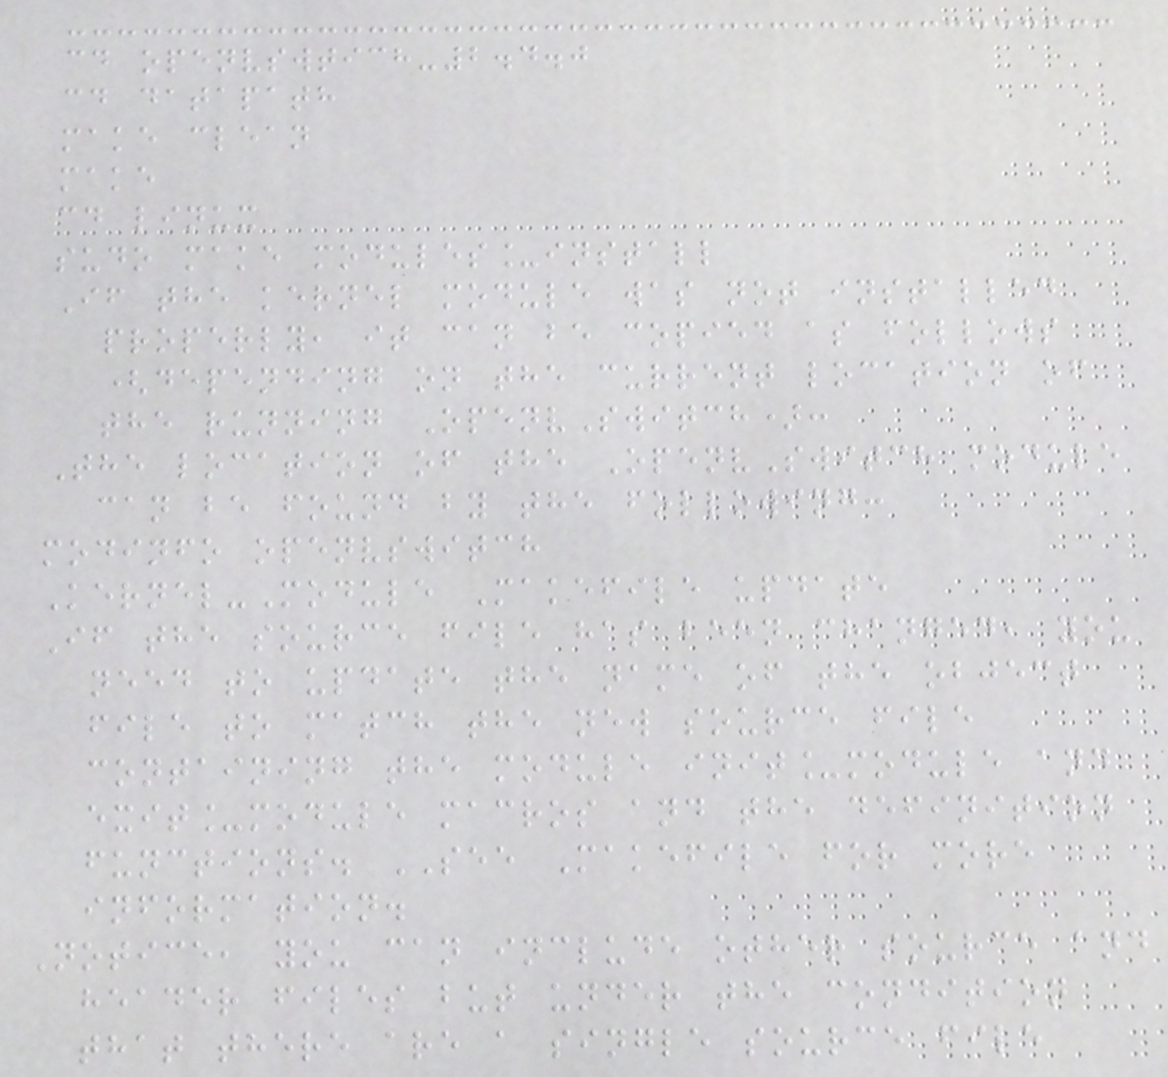cd openvswtich-2.4.0
cd datapath
make clean
make
cd linux
sudo make modules_install
If the kernel module was not installed
properly, it can be copied as follows
(depending on the current location of
the running OpenvSwitch):
The location of the OpenvSwitch module
can be found by the following:
modinfo openvswitch
Kernel-Module Makefile update
If the source file has been changed, you
need to update the name of the object
file to match the new source file
containing the module init_module and
exit_module macros and the definition
functions. SEE Makefile for more
information.
Notice, you can include other source and
header files but under the condition
that there are a single source file
